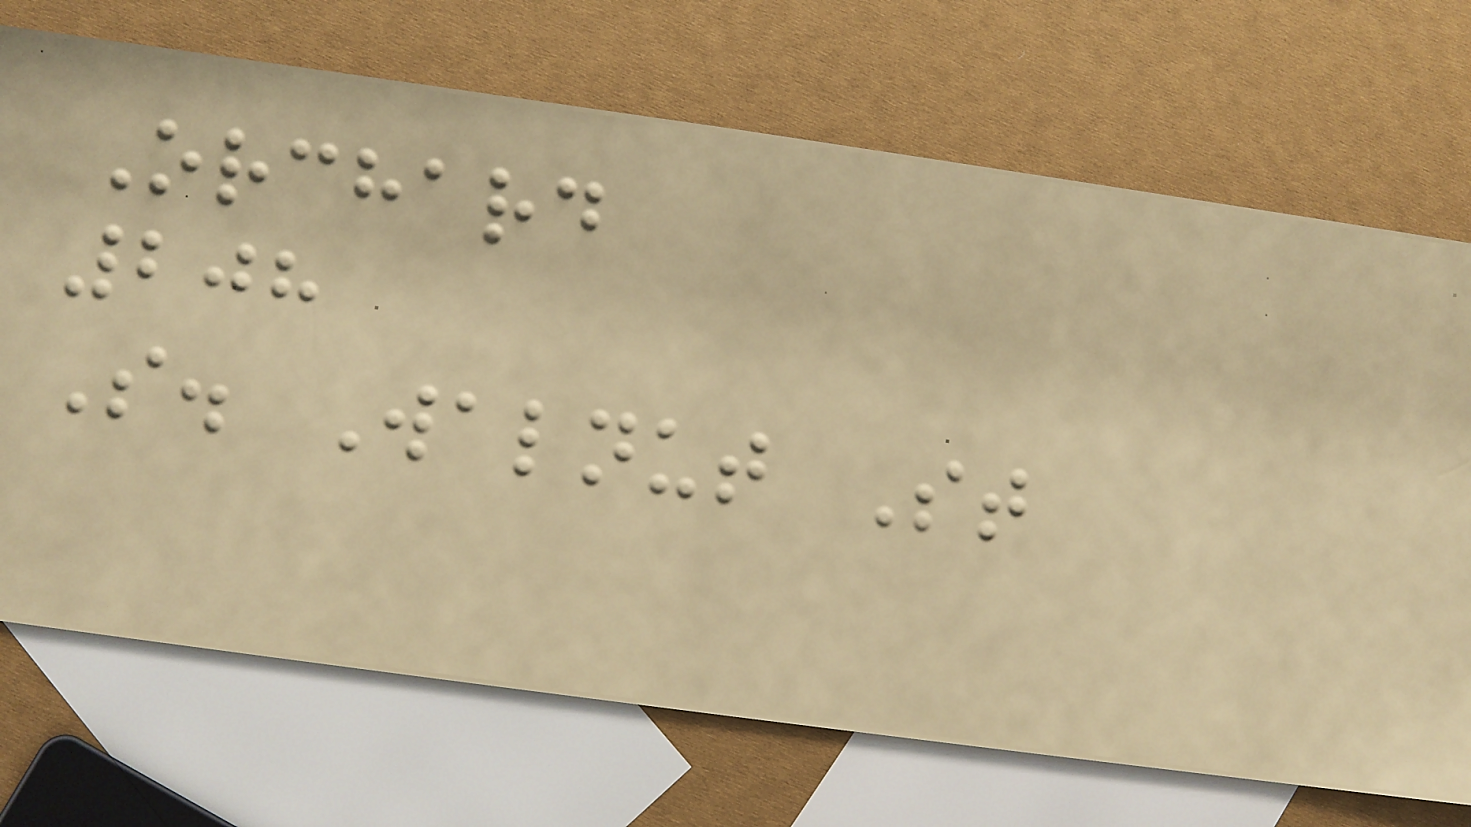Orchard
208
S. Walnut St
